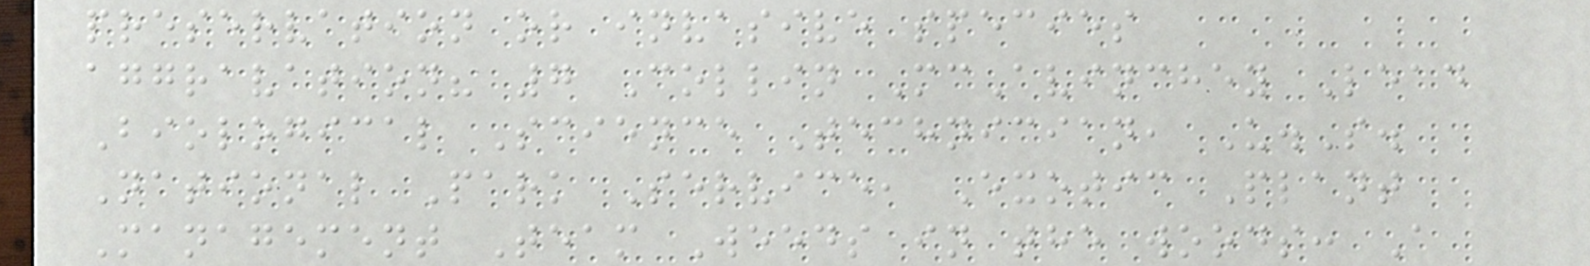preservation or invasive species
aggravation? 7 Collin McAvinchey Lead
Biological Science Technician, U.S.
National Park Service, Exotic Plant
Management Team Weeds in the woods: A
